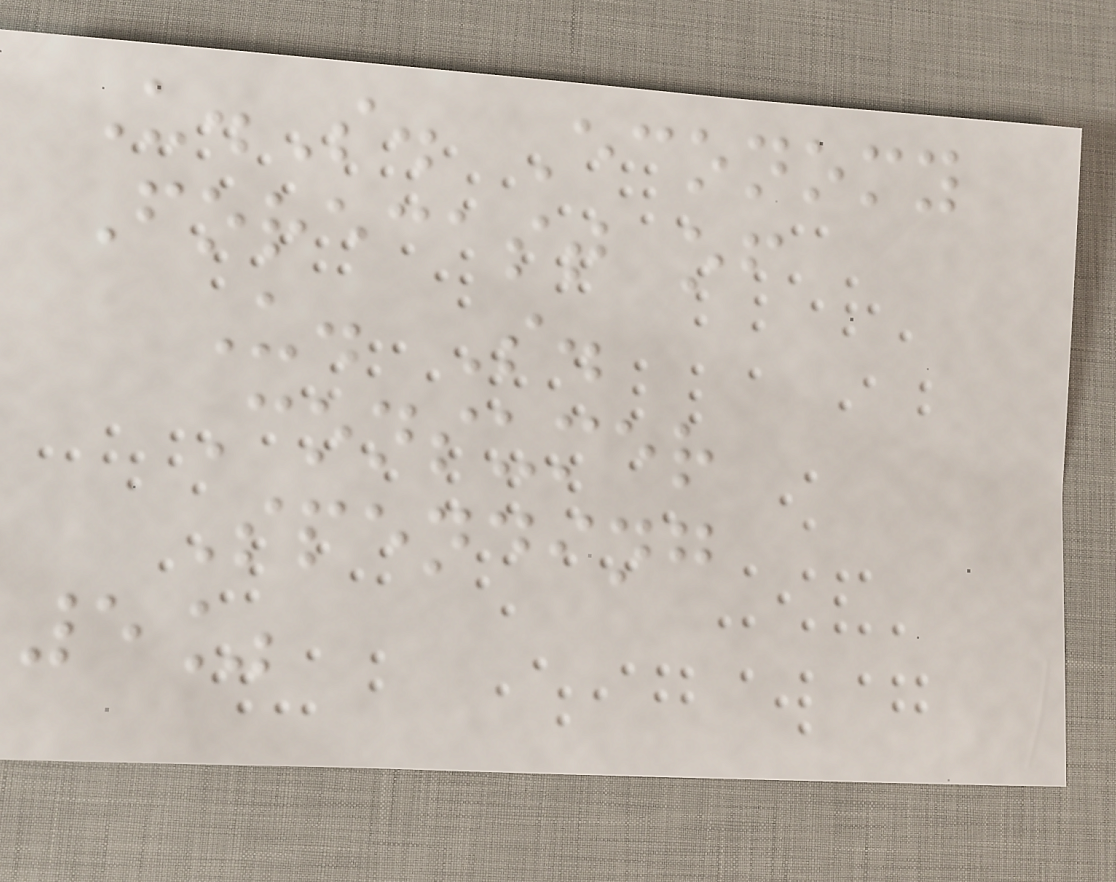U.S. Economy
Forecast of
U. S.
Consumer
Spending
5%
